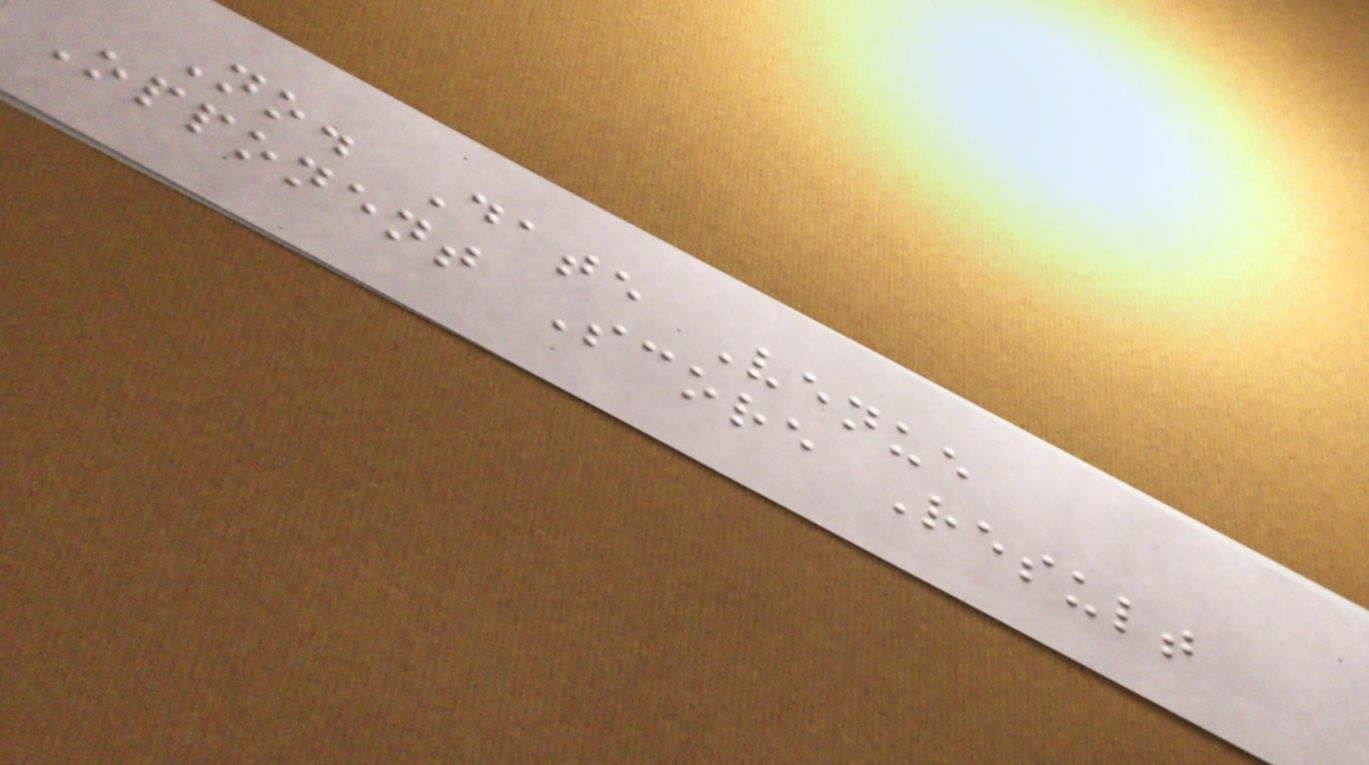No. Date Venue
Opponent Score Result
